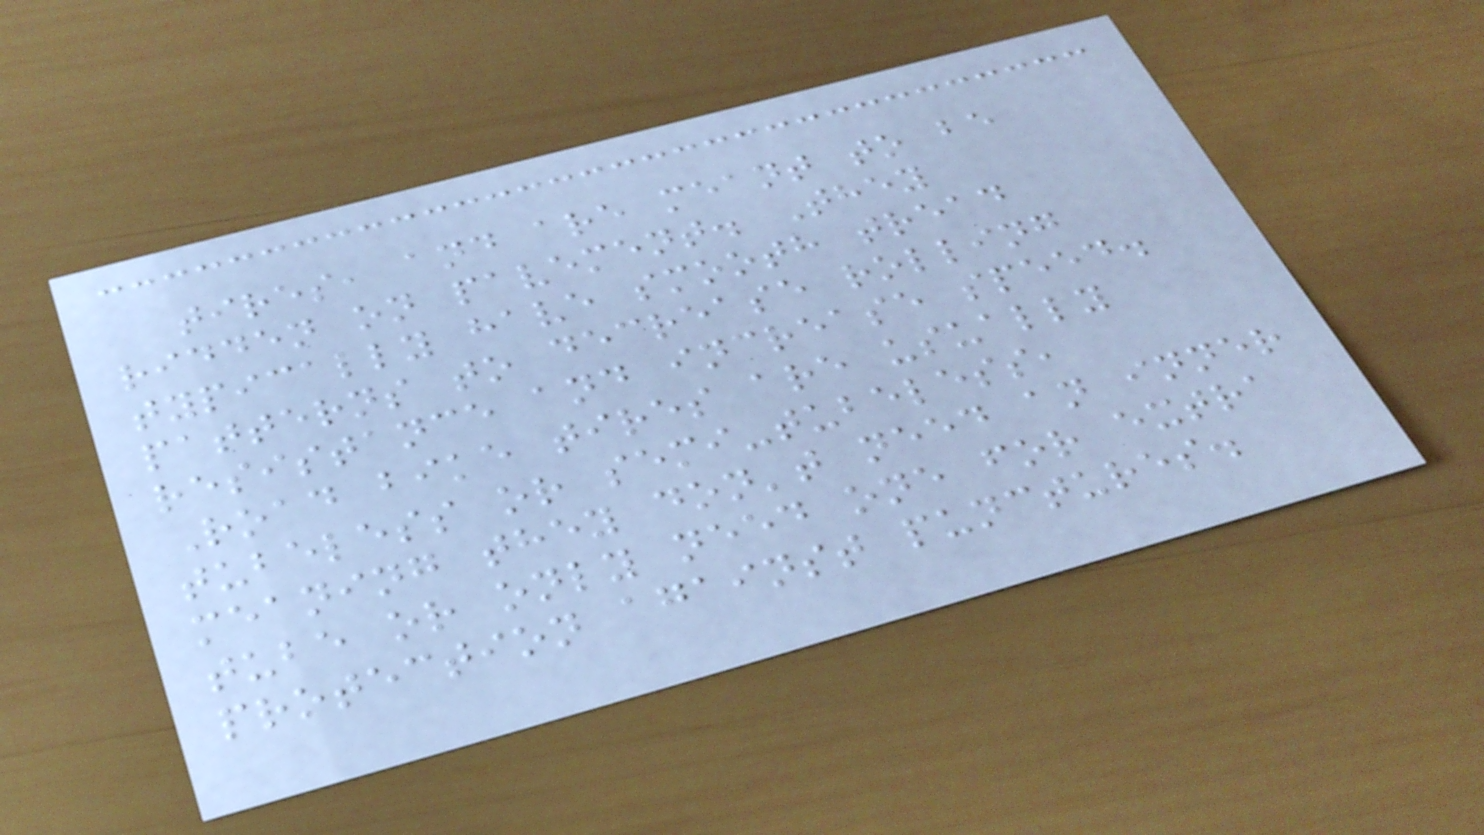tires, and are meant to be
ridden on pavement. They
typically have smooth tread
patterns to decrease rolling
resistance and increase speed.
Road bike tires are usually
tubeless or semi-tubeless,
meaning they don't need an inner
tube or only need one for extra
protection against punctures.
